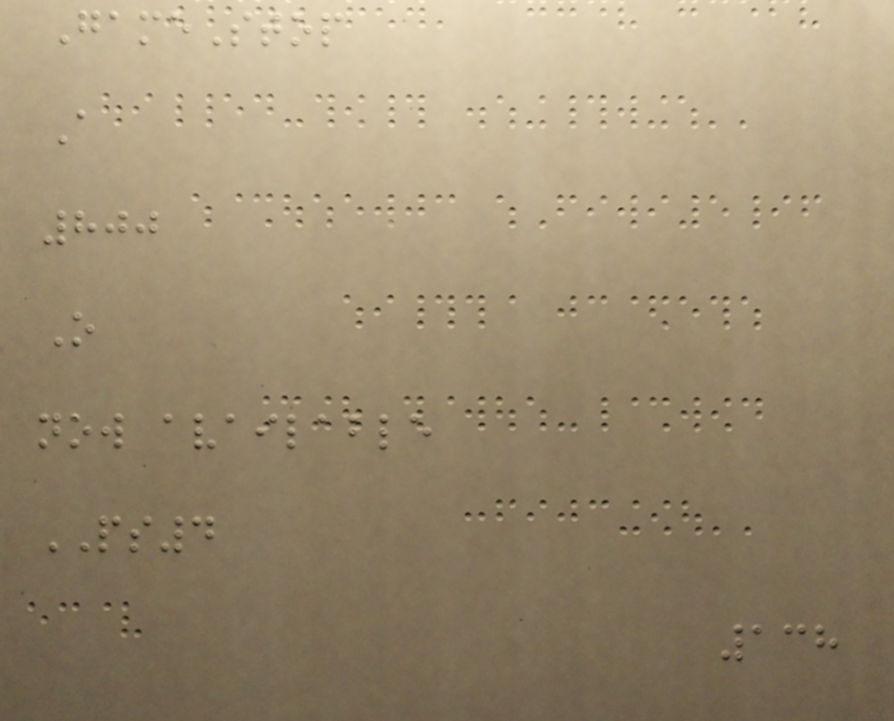GameStop
A
800
O
now available
PS4
138
